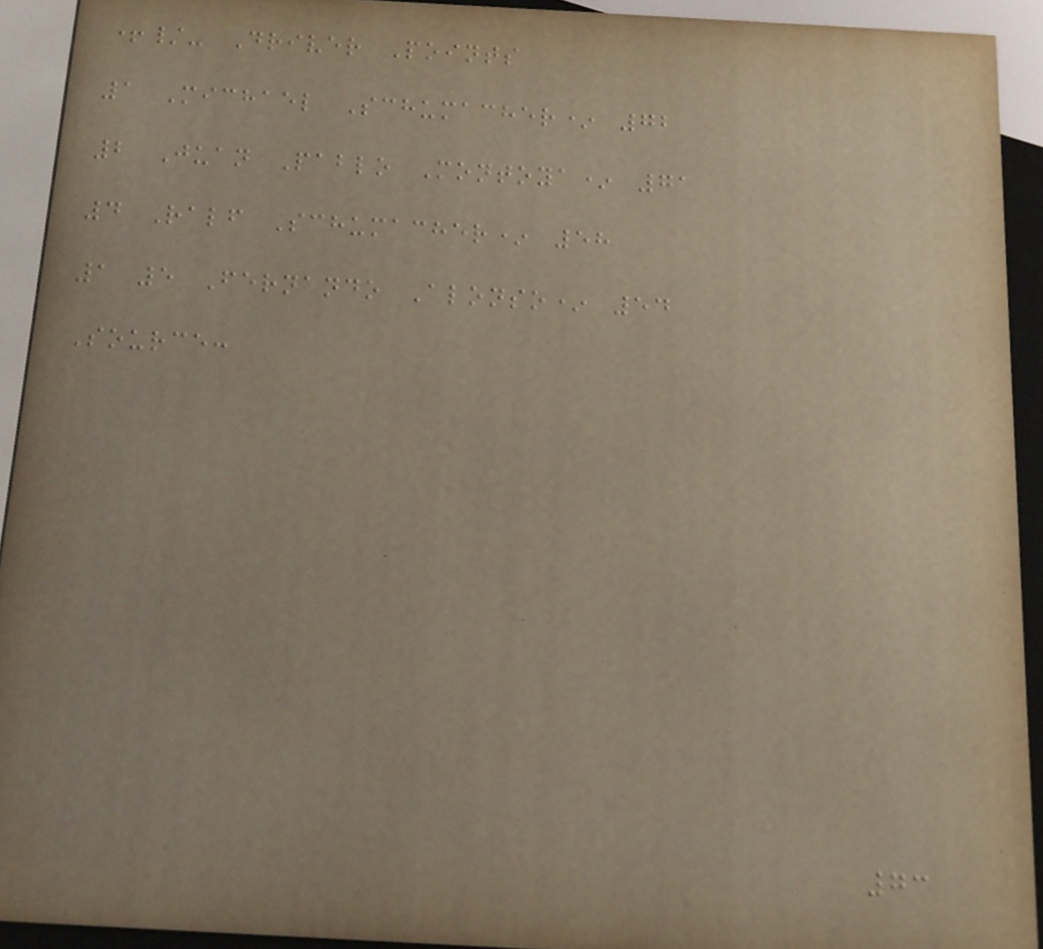+/- Driver Points
1 Michael Schumacher* 72
2 Juan Pablo Montoya* 71
4 Ralf Schumacher* 58
1 5 Fernando Alonso* 54
Source:
73
